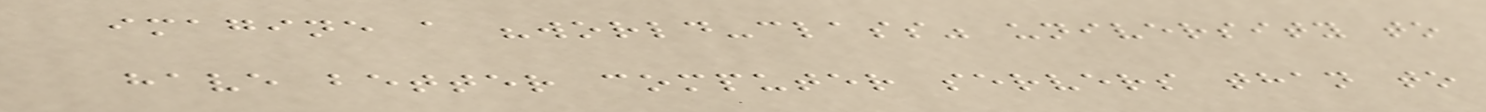imagine a "world-class" university to
have better computer servers than to
